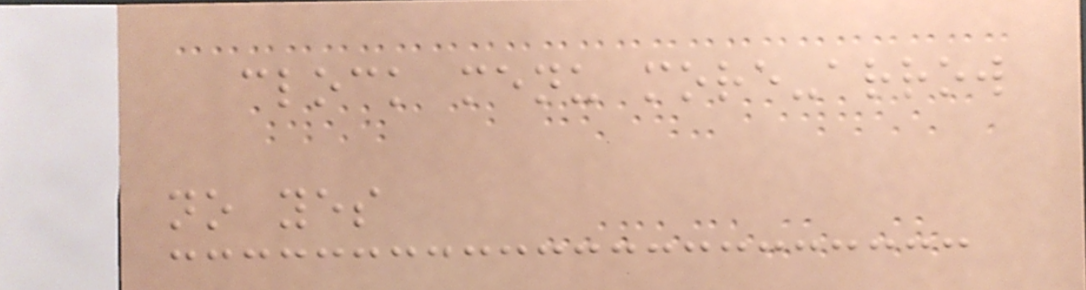clock menu more-arrow
no yes
